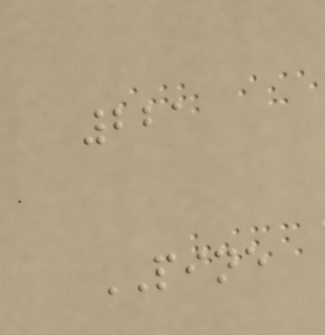221
PINE
